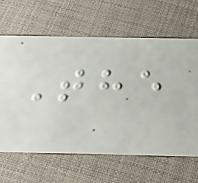The
